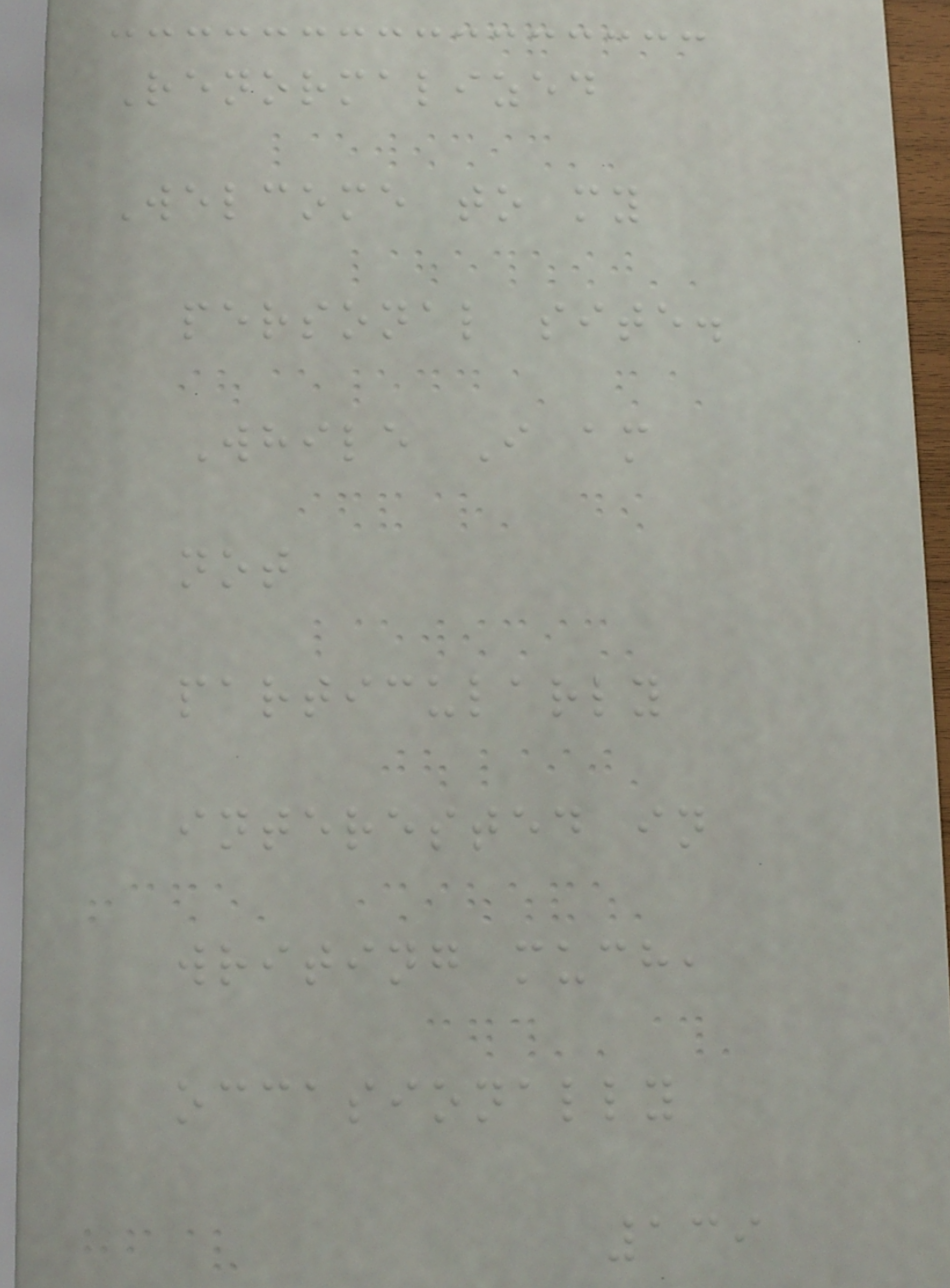Renormalized
Welcome to my
personal site.
While I am
not
particularly
interested in
writing much,
occasionally
139
